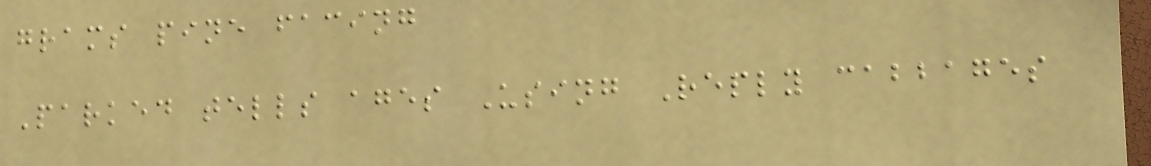grams pine facing
Parked tells ages Using Reply cabbages
